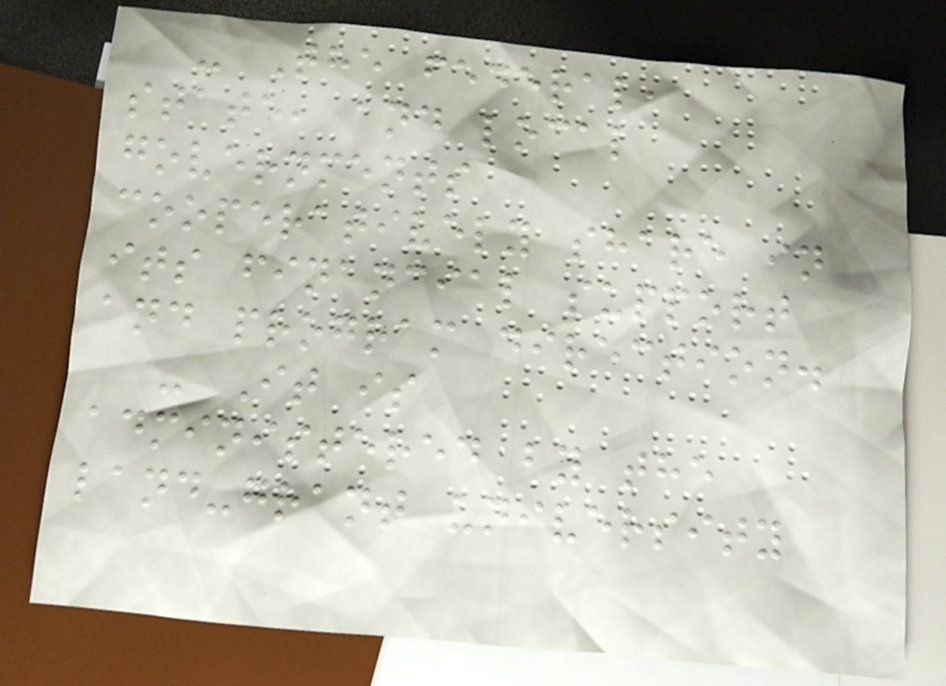- The federal,
state, and local
governments
cooperatively share in
its financial support
and program direction.
- It is
administered by the
land-grant university
